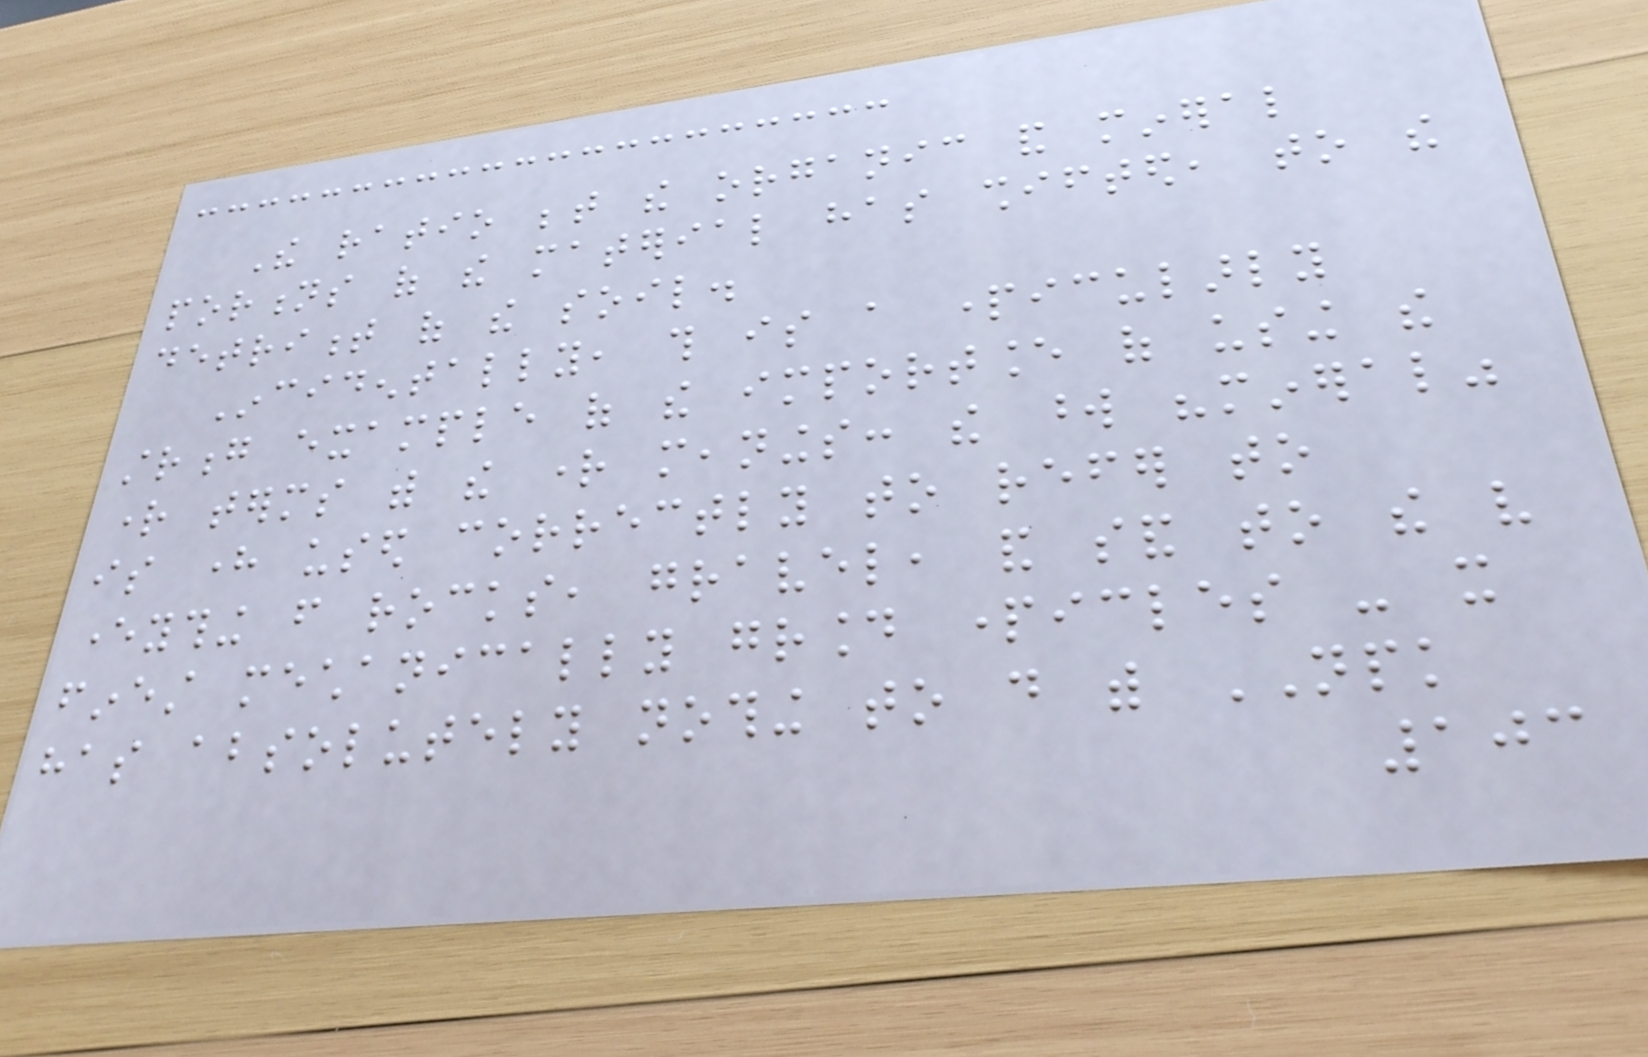The ratio between the organic and mineral
portions of the material has shifted, to the
detriment of the soil.
Incidentally, this is a particularly
strong example of the importance of using the
right terms with the right meanings: the word "mineral"
is here used correctly to refer to
everything from rocks, gravel, and sand to the very
finest mechanically ground particles - it
has absolutely nothing to do with NPK
103
